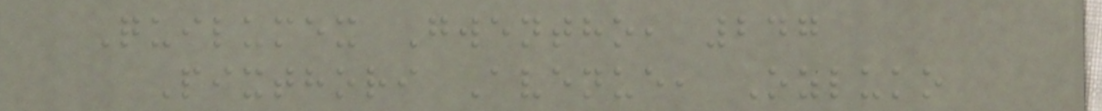Quilumex Gwentho, 247
Pixthori Avenue, Ozluko
